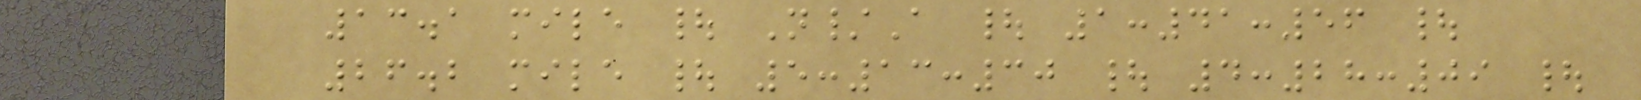13.1 mile | N/A | 1:41:56 |
26.2 mile | 5:13:30 | 4:28:09 |
